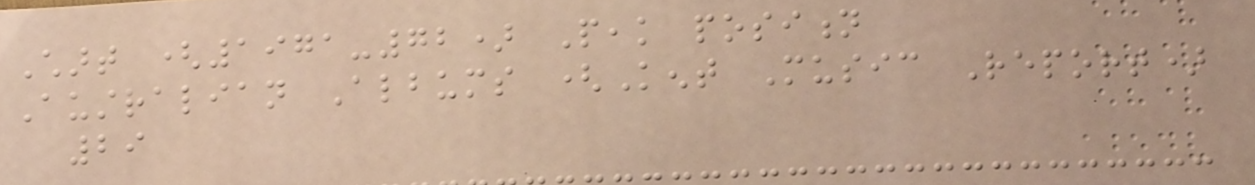Chart (1971-72) Peak position
Australian Albums (Kent Music Report)
29
